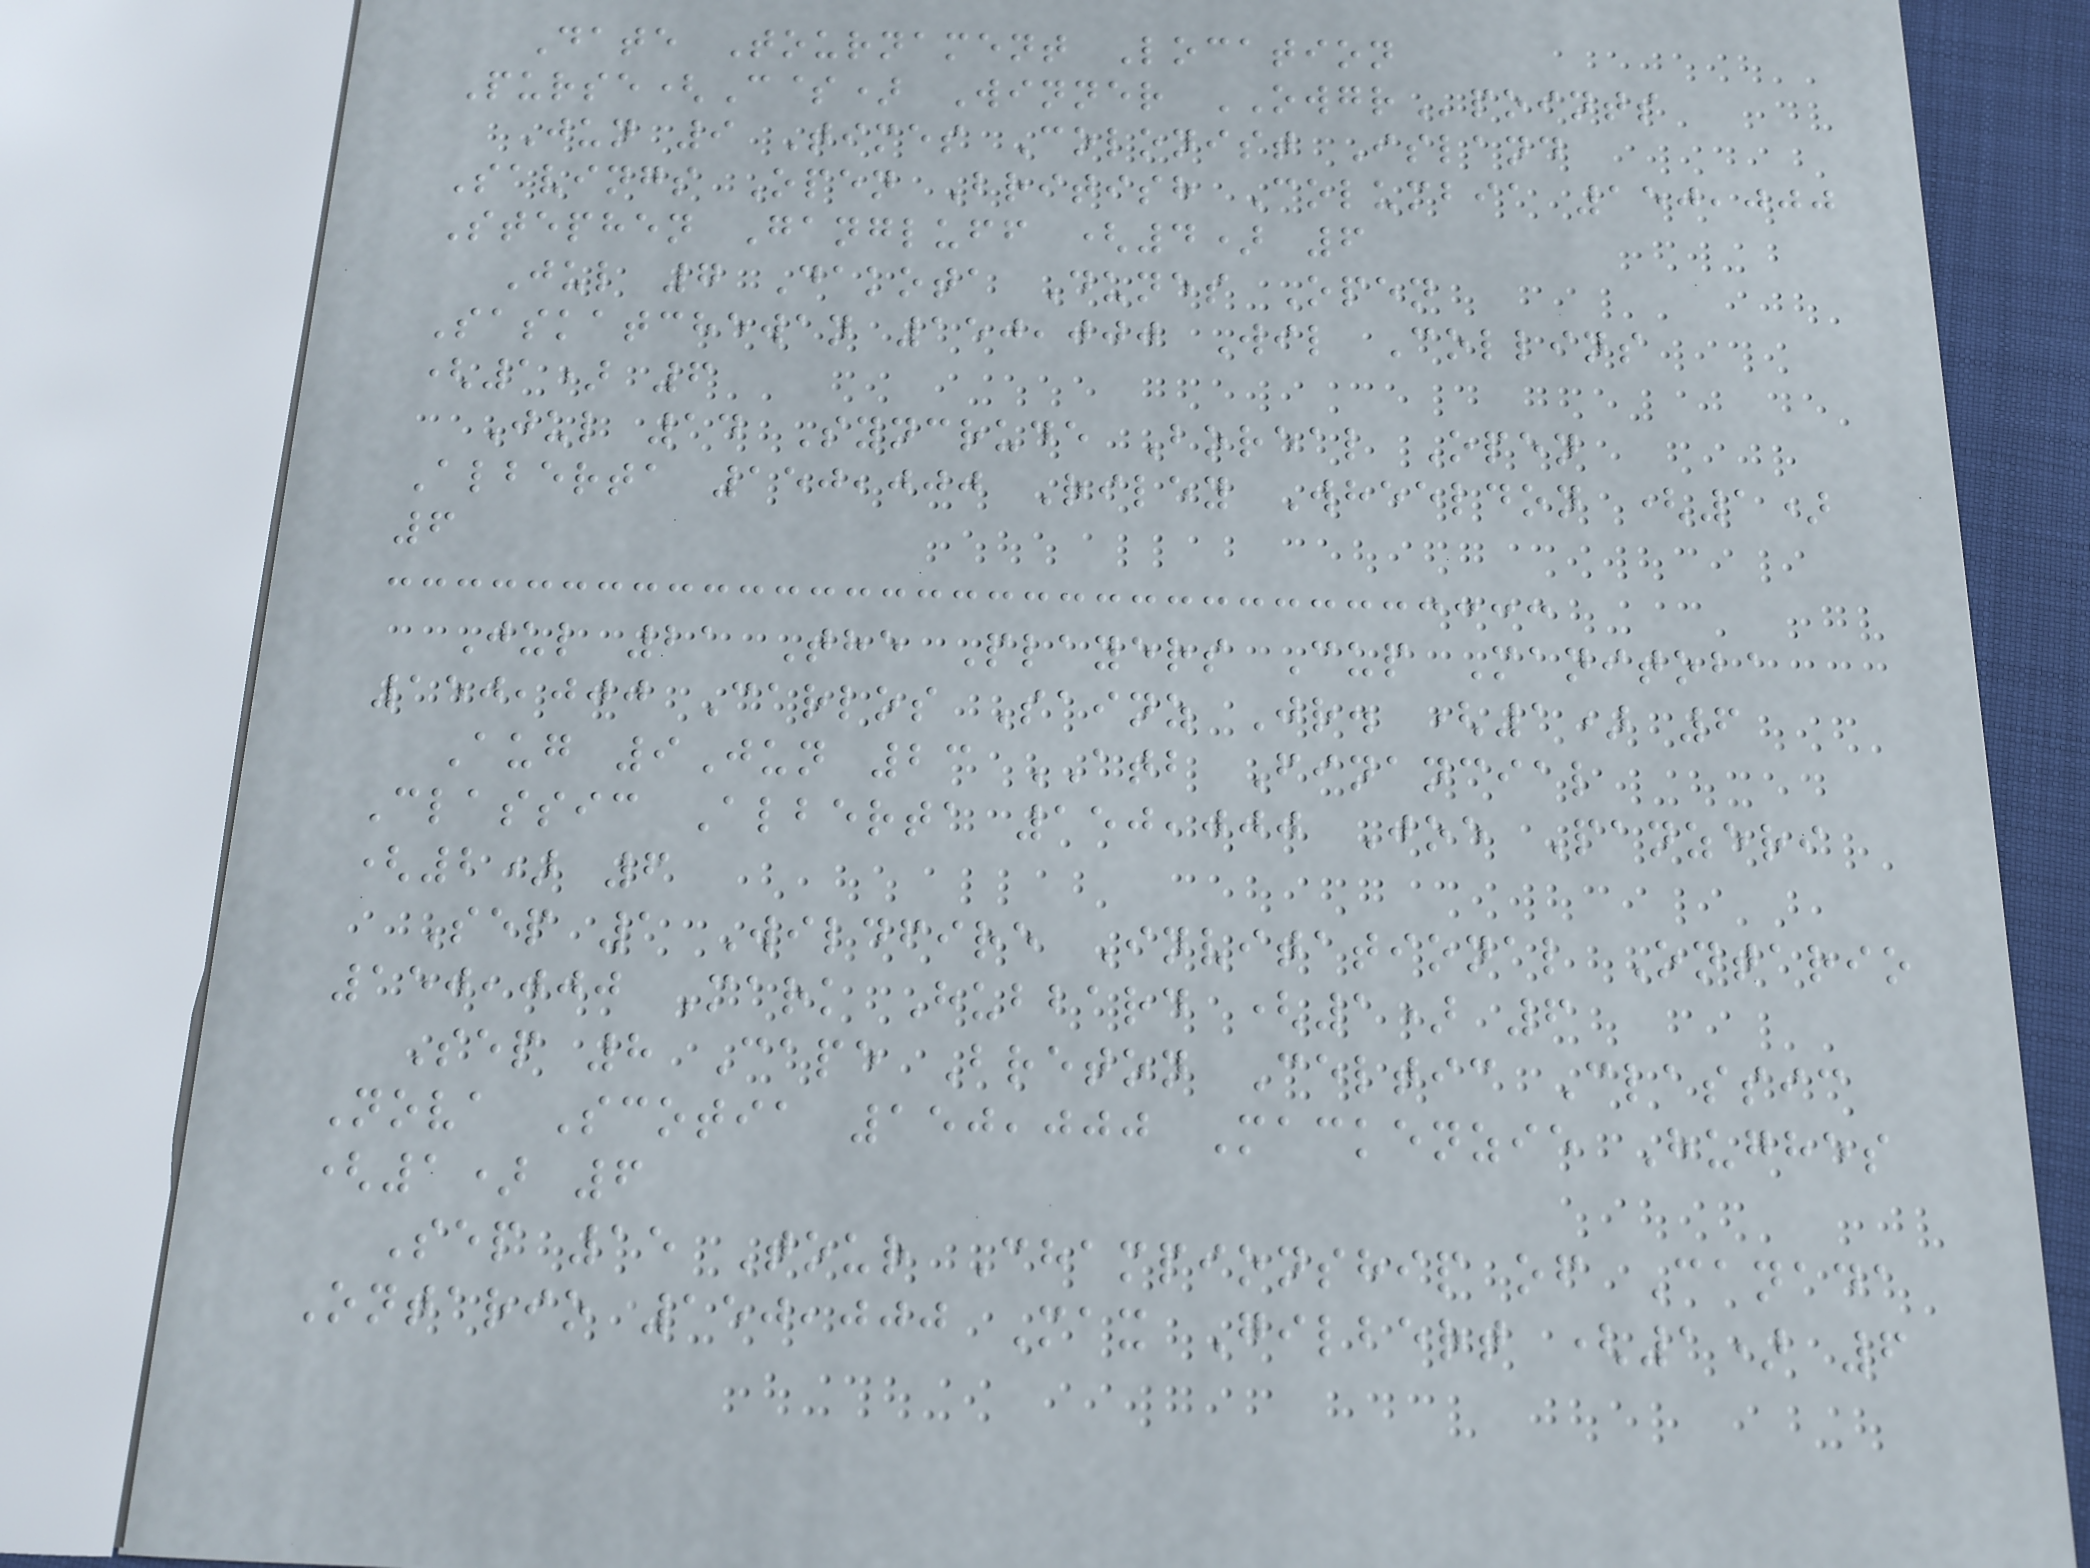Date Tournament Location
Purse(C$) Winner OWGRpoints
Jun 9 Times Colonist Island
Savings Open British Columbia 150,000
Stephen Gangluff (4) 6
Jul 7 Dakota Dunes Open
Saskatchewan 150,000 Wil Collins
(1) 6
Jul 14 Syncrude Boreal Open
Alberta 150,000 Riley Wheeldon (1)
6
Jul 21 The Players Cup Manitoba
150,000 Carlos Sainz Jr. (1) 6
Aug 9Jun 23 ATB Financial
Classic Alberta 150,000 Joe Panzeri
(2) 6
Sep 1 Wildfire Invitational Ontario
150,000 Mark Hubbard (1) 6
Sep 8 Cape Breton Celtic Classic
Nova Scotia 150,000 Mackenzie Hughes
(1) 6
Sep 15 Tour Championship of Canada
Ontario 150,000 Max Gilbert (1) 6
